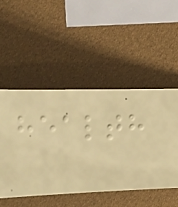health
